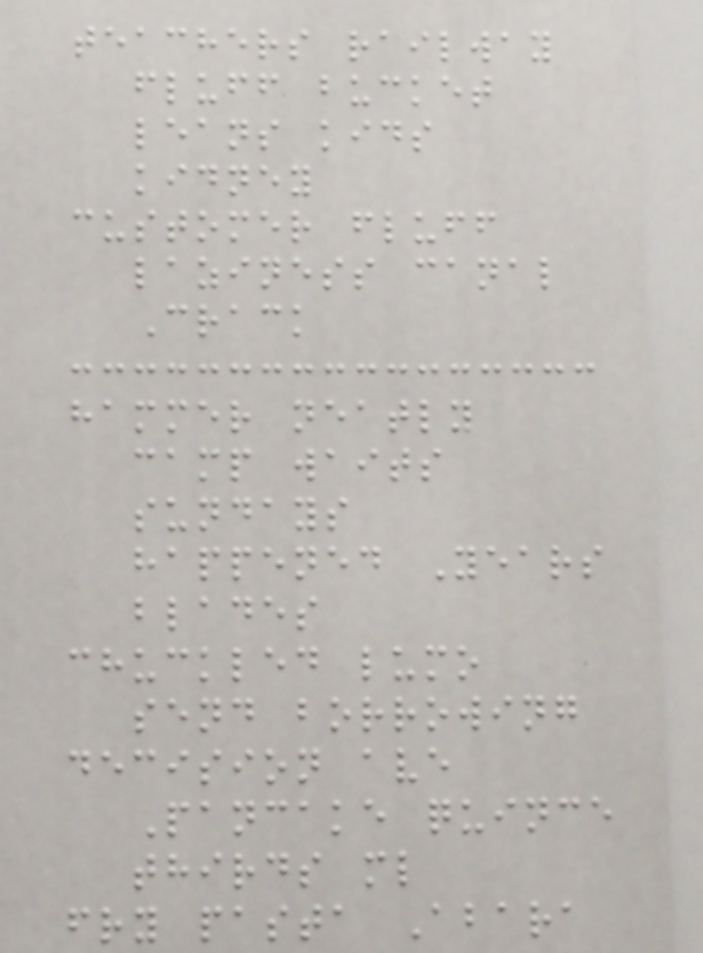teachers railway
fluff bucket
leans kids
kidney
customer fluff
laziness canal
Crack
hammer neatly
camp waits
sundays
happened Years
blades
chuckled lumo
send borrowing
decision ave
Pancake quince
thirds ml
fry pasta Abara
